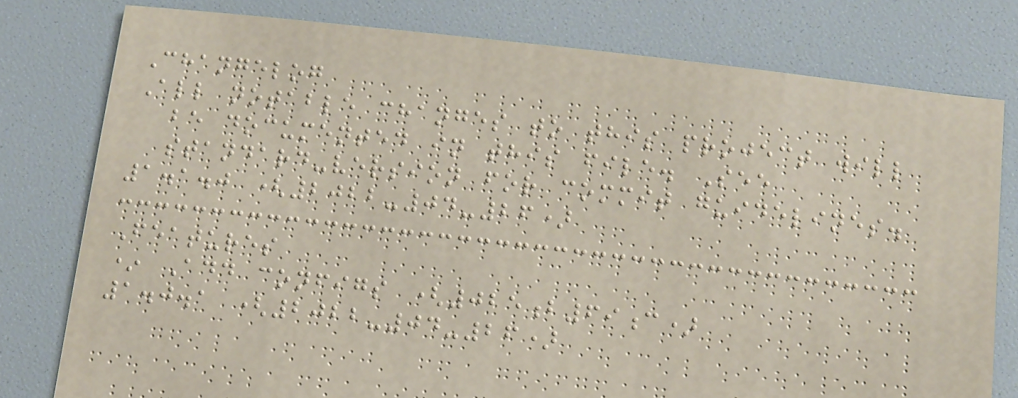Changelog
All notable changes to this project will
be documented in this file. See
standard-version for commit guidelines.
1.1.0 (2022-04-26)
Features
* Add configs (025b69c)
1.0.1 (2022-04-26)
